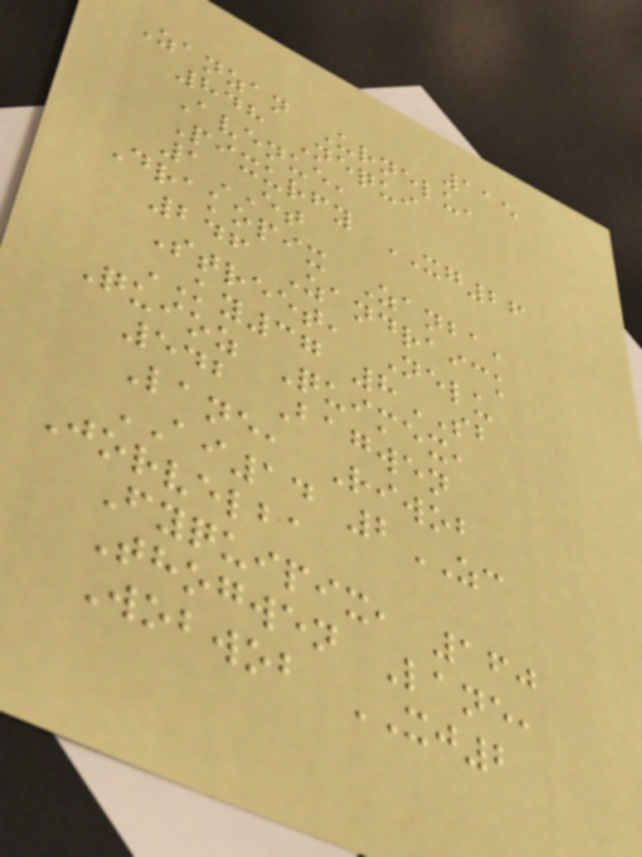115
Zanzan Urnelu,
848 Nequi
Avenue,
Pixurfy XG26
1ET
Drakopix Zanba,
246 Zandraick
Street, Nelu
KY37 8SB
Quioz Quimex,
542 Bagwen
Lane, Riwob
AI14 2ZC
Jorvelba
Fyquipix, 160
Thogwen Lane,
Wobwob XJ2
